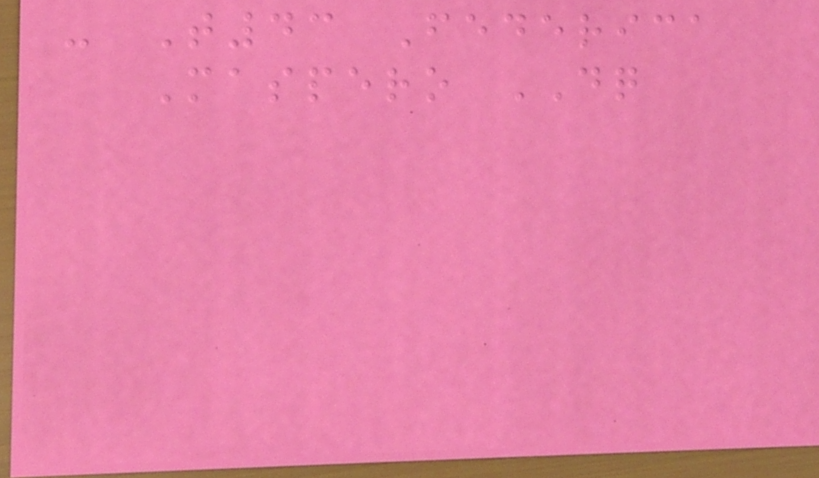- T43 Federica
Maspero DQ
